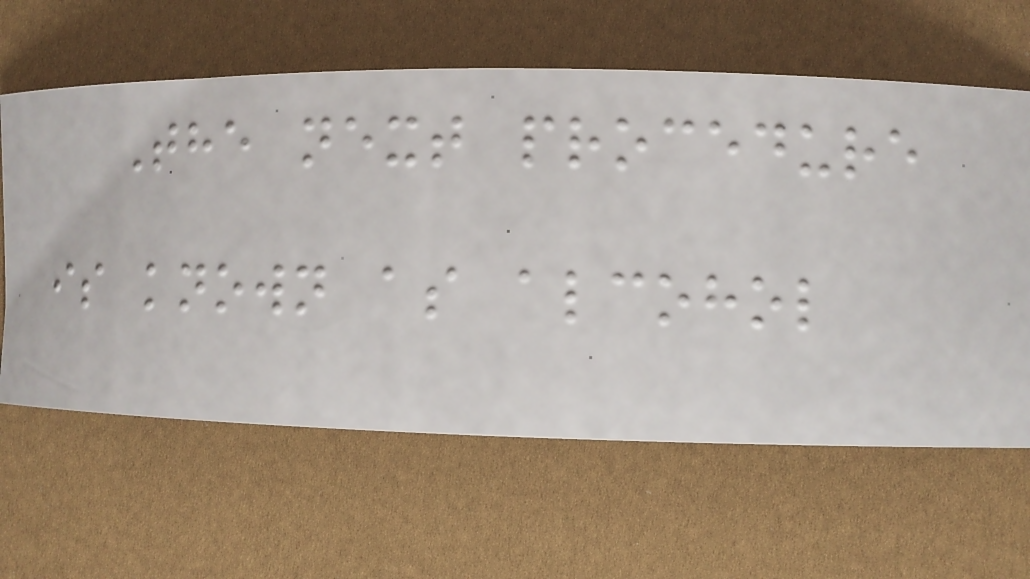The next procedure
is known as alcohol
